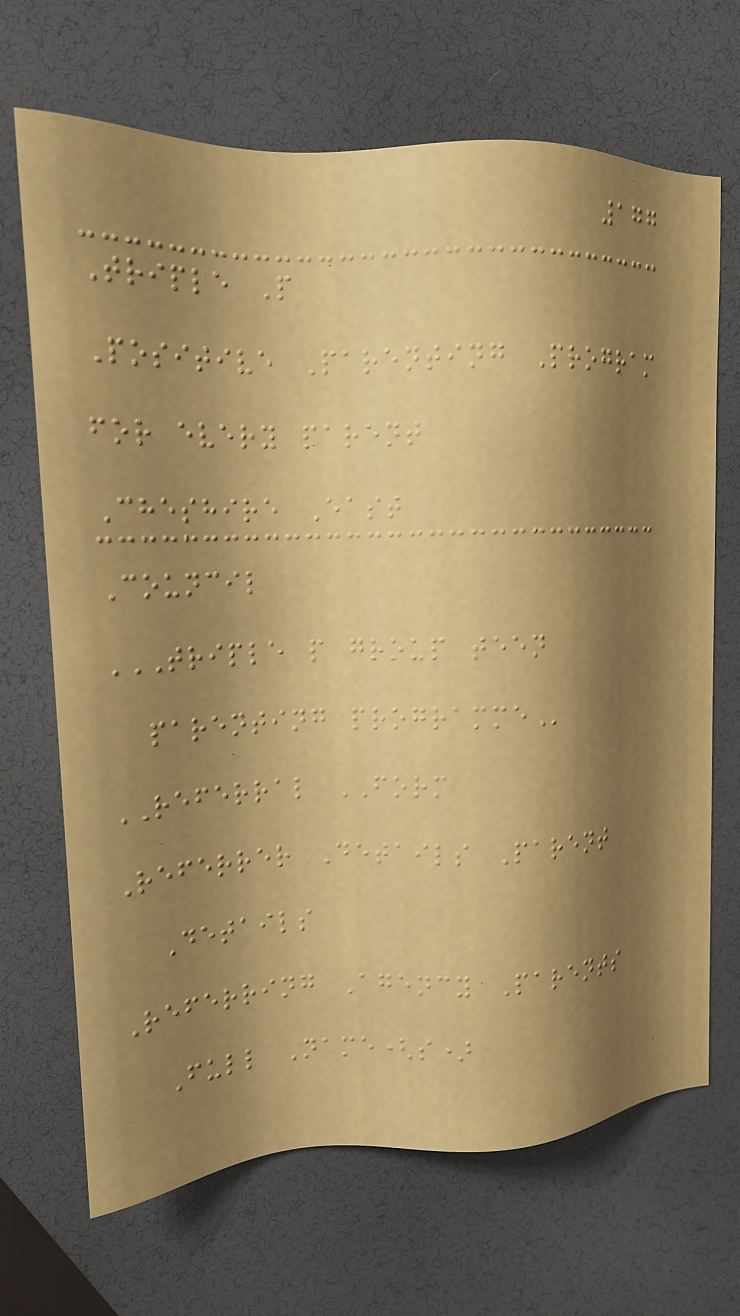177
Triple P
Positive Parenting Program
for every parent
Cheshire East
Council
TRIPLE P GROUP TEEN
PARENTING PROGRAMME
REFERRAL FORM
Referrer Details Parent
Details
Referring Agency Parents
Full Name(s)
